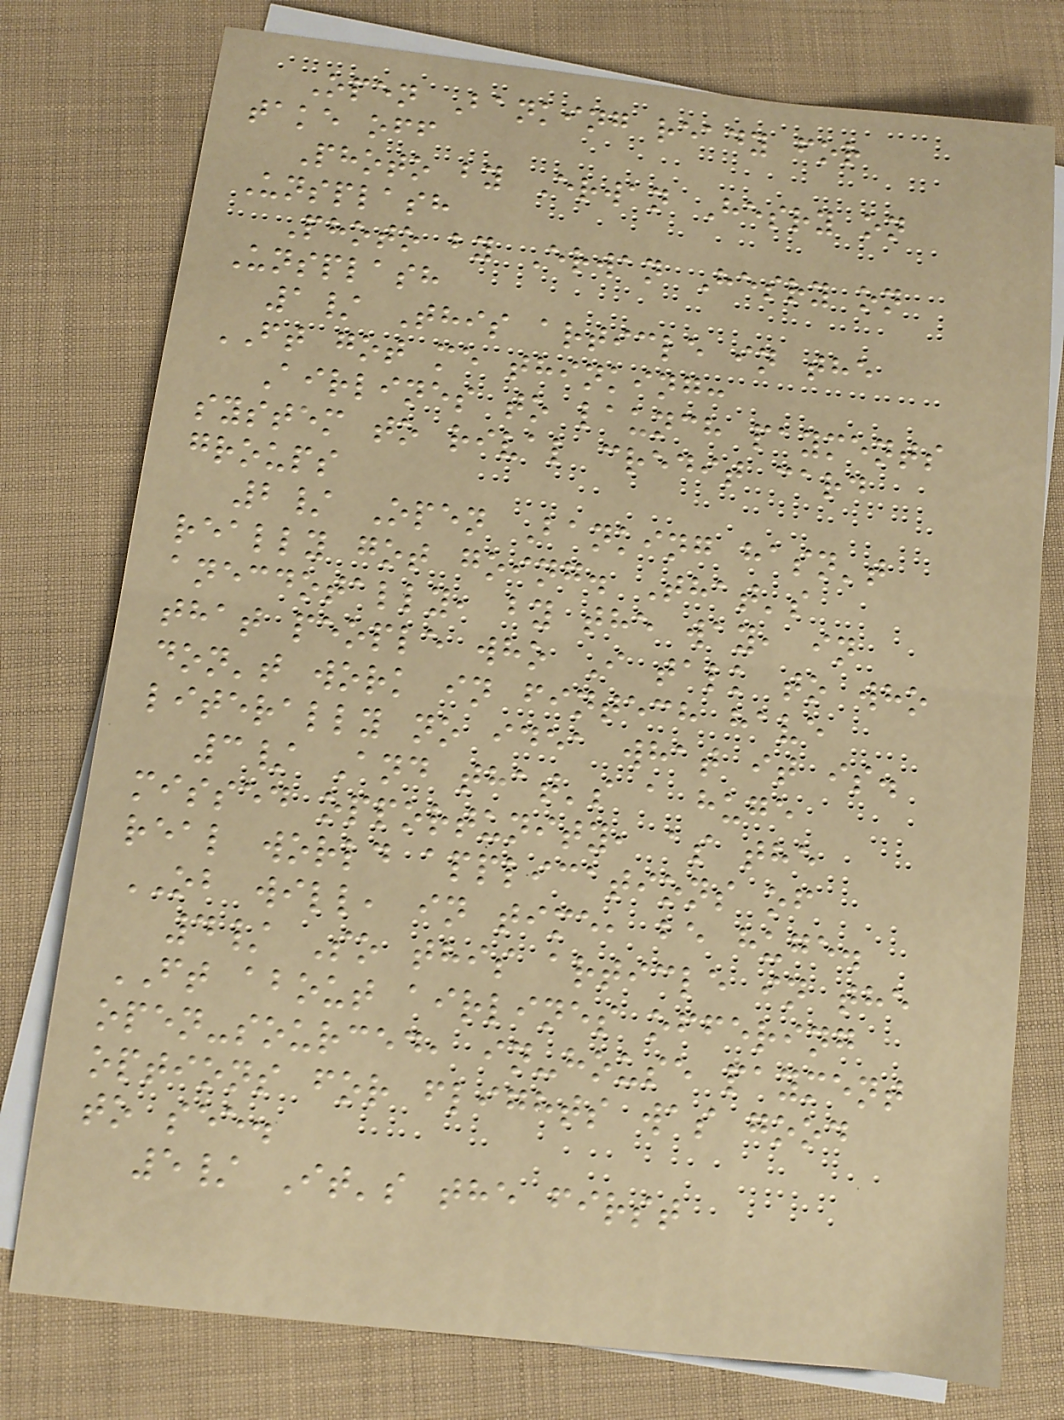Open Banking ready for
take off
Photo by Erwan Hesry on
Unsplash
Photo by Erwan Hesry on
Unsplash
1/ This article in the
FT got me thinking:
Airlines to launch payments
system to rival credit card
groups
2/ Open Banking hasn't
really got going. That's
anecdotally, by the way, in
that people who I talk to who
don't work in fintech have
literally no idea what it is.
3/ And that's a huge
missed opportunity, as the
real world applications of
OB will, in time, be huge.
4/ So this article in the
FT about airlines offering
open-sourced, in-house payment
options for flights was good
to see.
5/ It's the first
